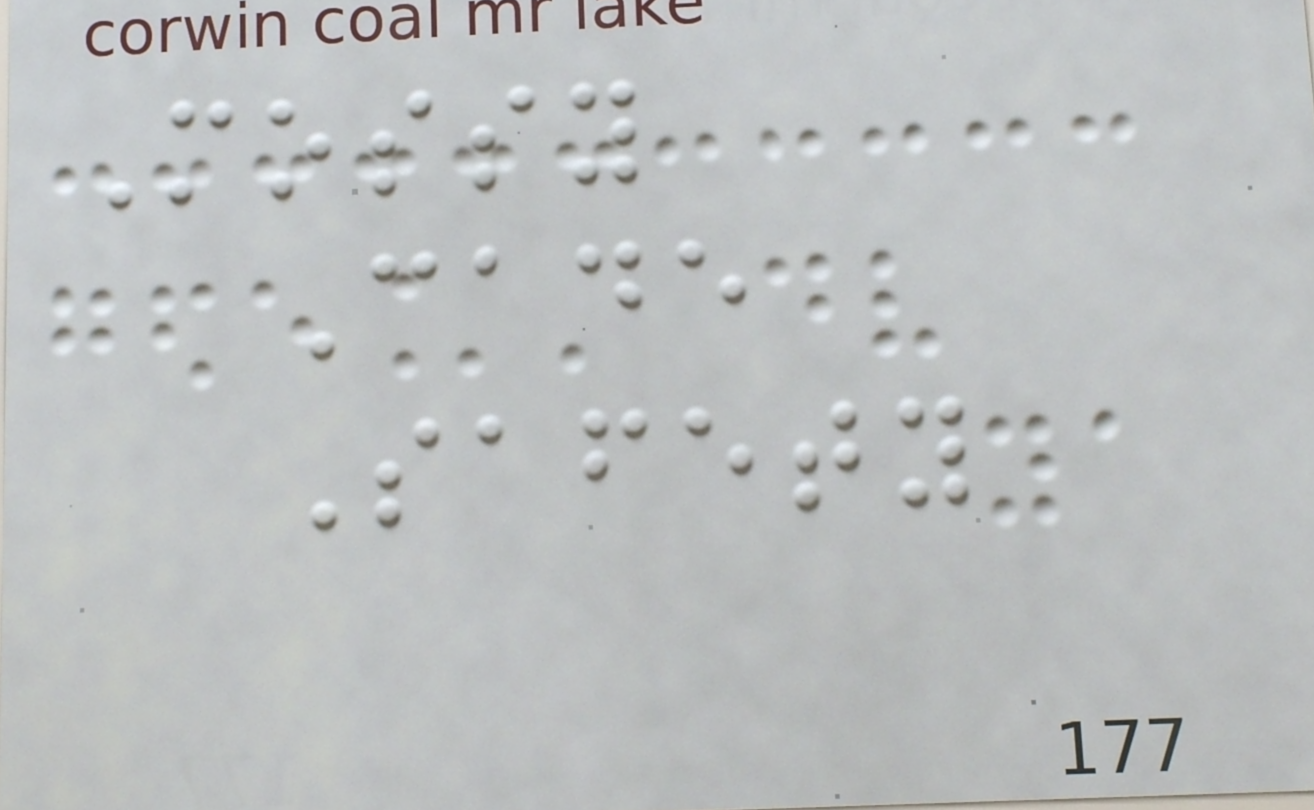Mossy
Cade
Safety
